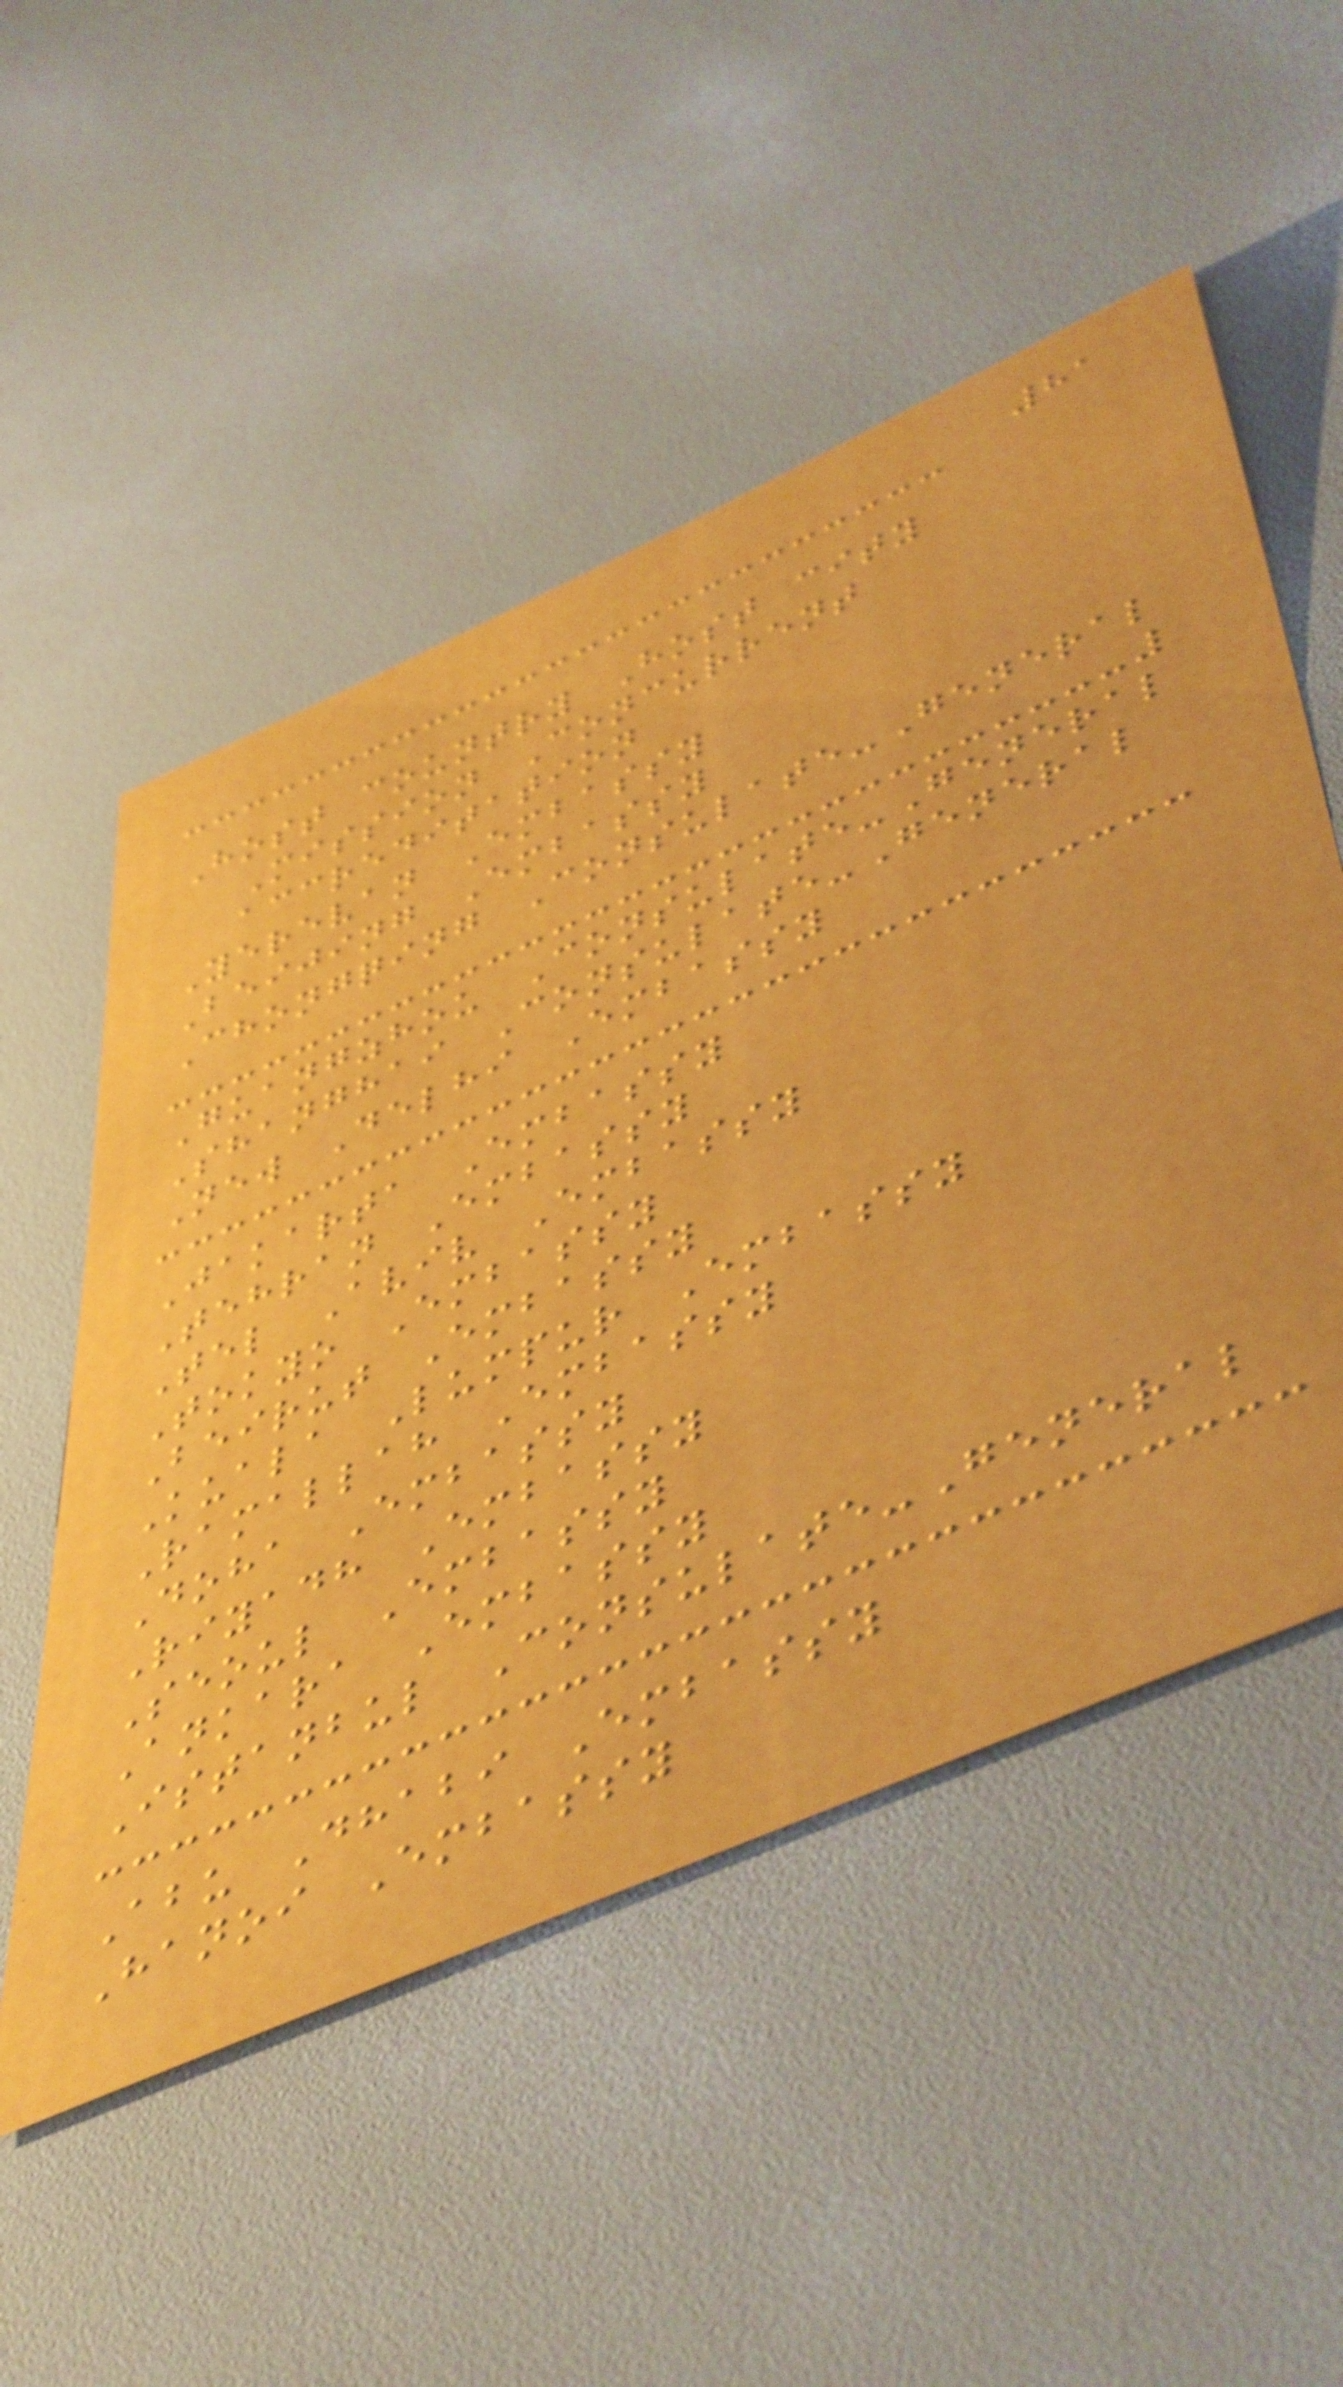81
Host country Host city
Mission Concurrent
accreditation
Yerevan Embassy
Beijing Embassy
Chongqing Consulate-General
Guangzhou Consulate-General
Shanghai Consulate-General
New Delhi Embassy
Jakarta Embassy
Tehran Embassy
Tel Aviv Embassy
Tokyo Embassy
Beirut Embassy
Kuala Lumpur Embassy
Ramallah Embassy
Doha Embassy
Riyadh Embassy
Seoul Embassy
Ankara Embassy
Istanbul Consulate-General
Abu Dhabi Embassy
Hanoi Embassy
